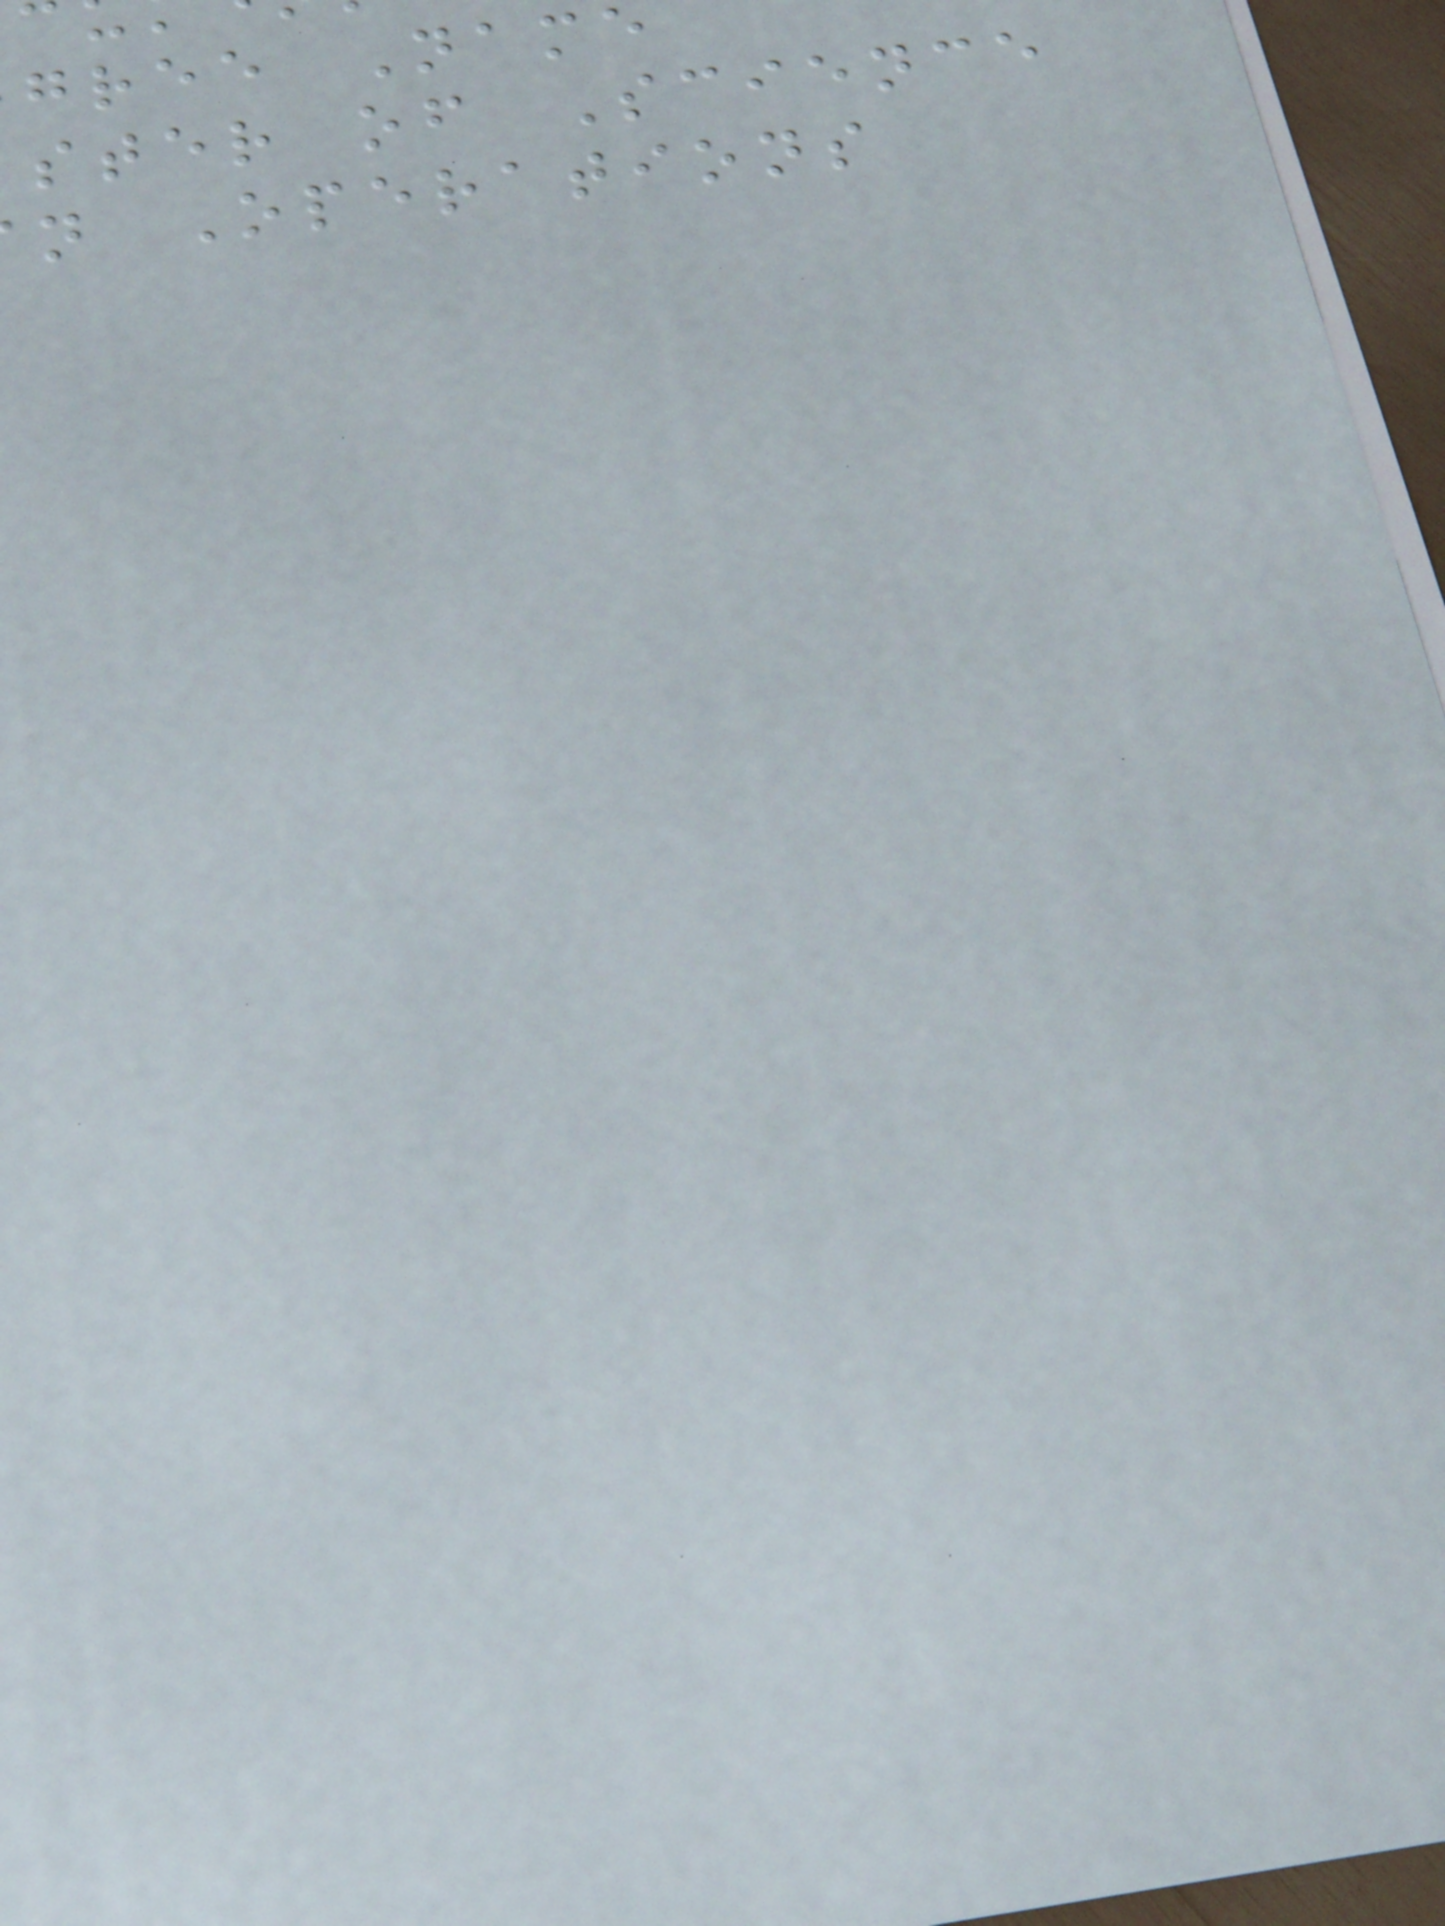gree Name
ster of Science
n Operations
